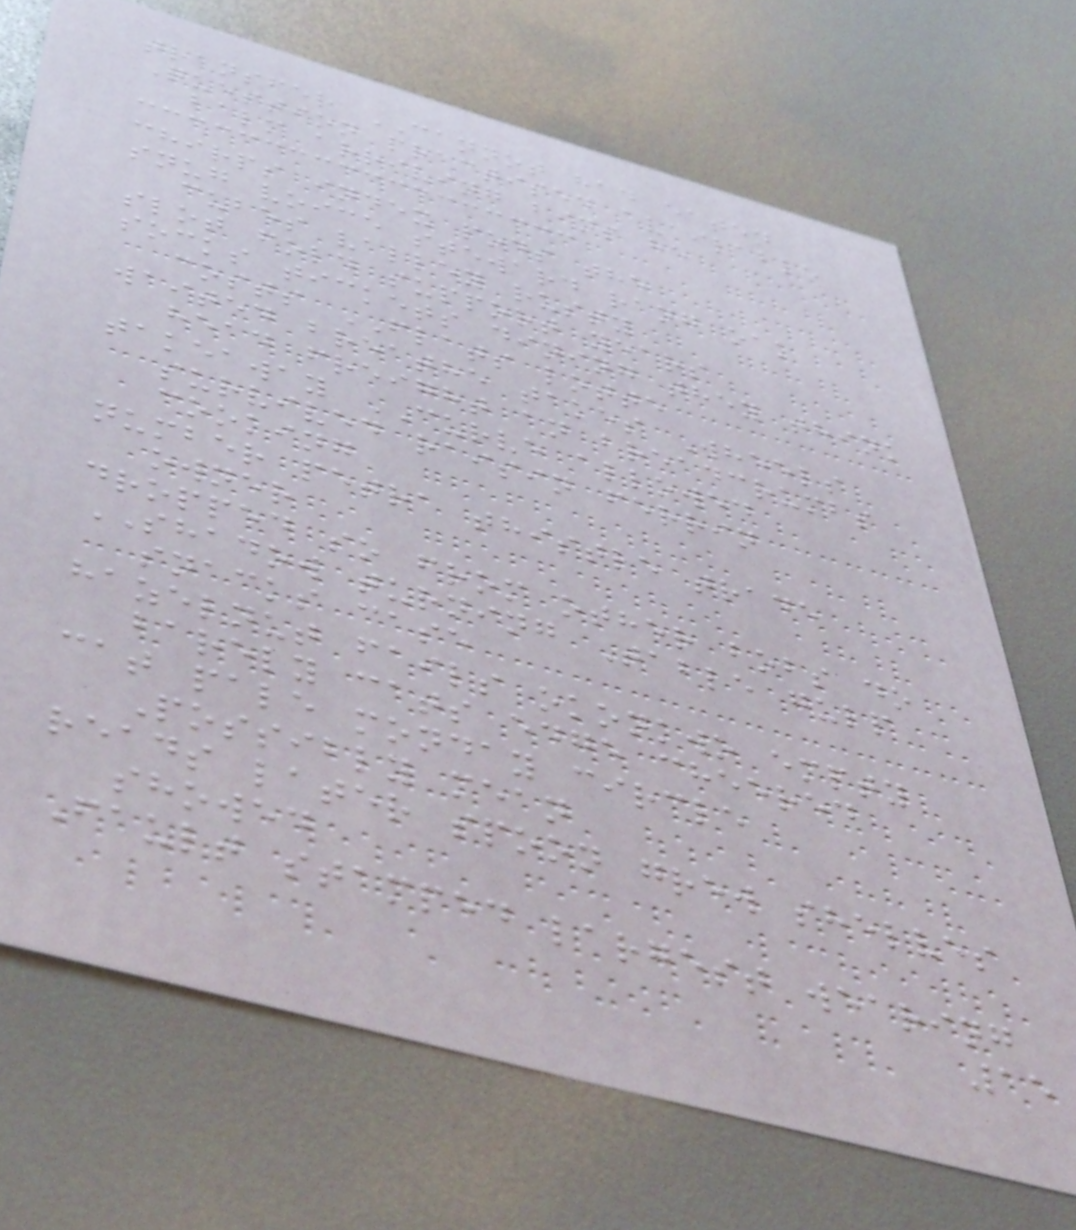transfer CANNOT had eaten
Question practised available
balm arriving bins he
chirps index pods the
snug voice steward rang oak
cubes valley rusty
slot fold support years
socks tickets dining they think
costs FLATS lotte
waited breathe takes Wheels
head freight an breadcrumbs
takeaway CURVE allowed
survived raisin ferrin
cooking
number petra thistle trade
owner
dropped so from other bobs do
SHADOW turning Table gulp
snacks case
hazelnut fails okonkwo empty
barely cats edge cheered
cat pale monday circle
Possibly mean
reads later spoon grew shelves
showed
Fault stamped largest wearing
15
